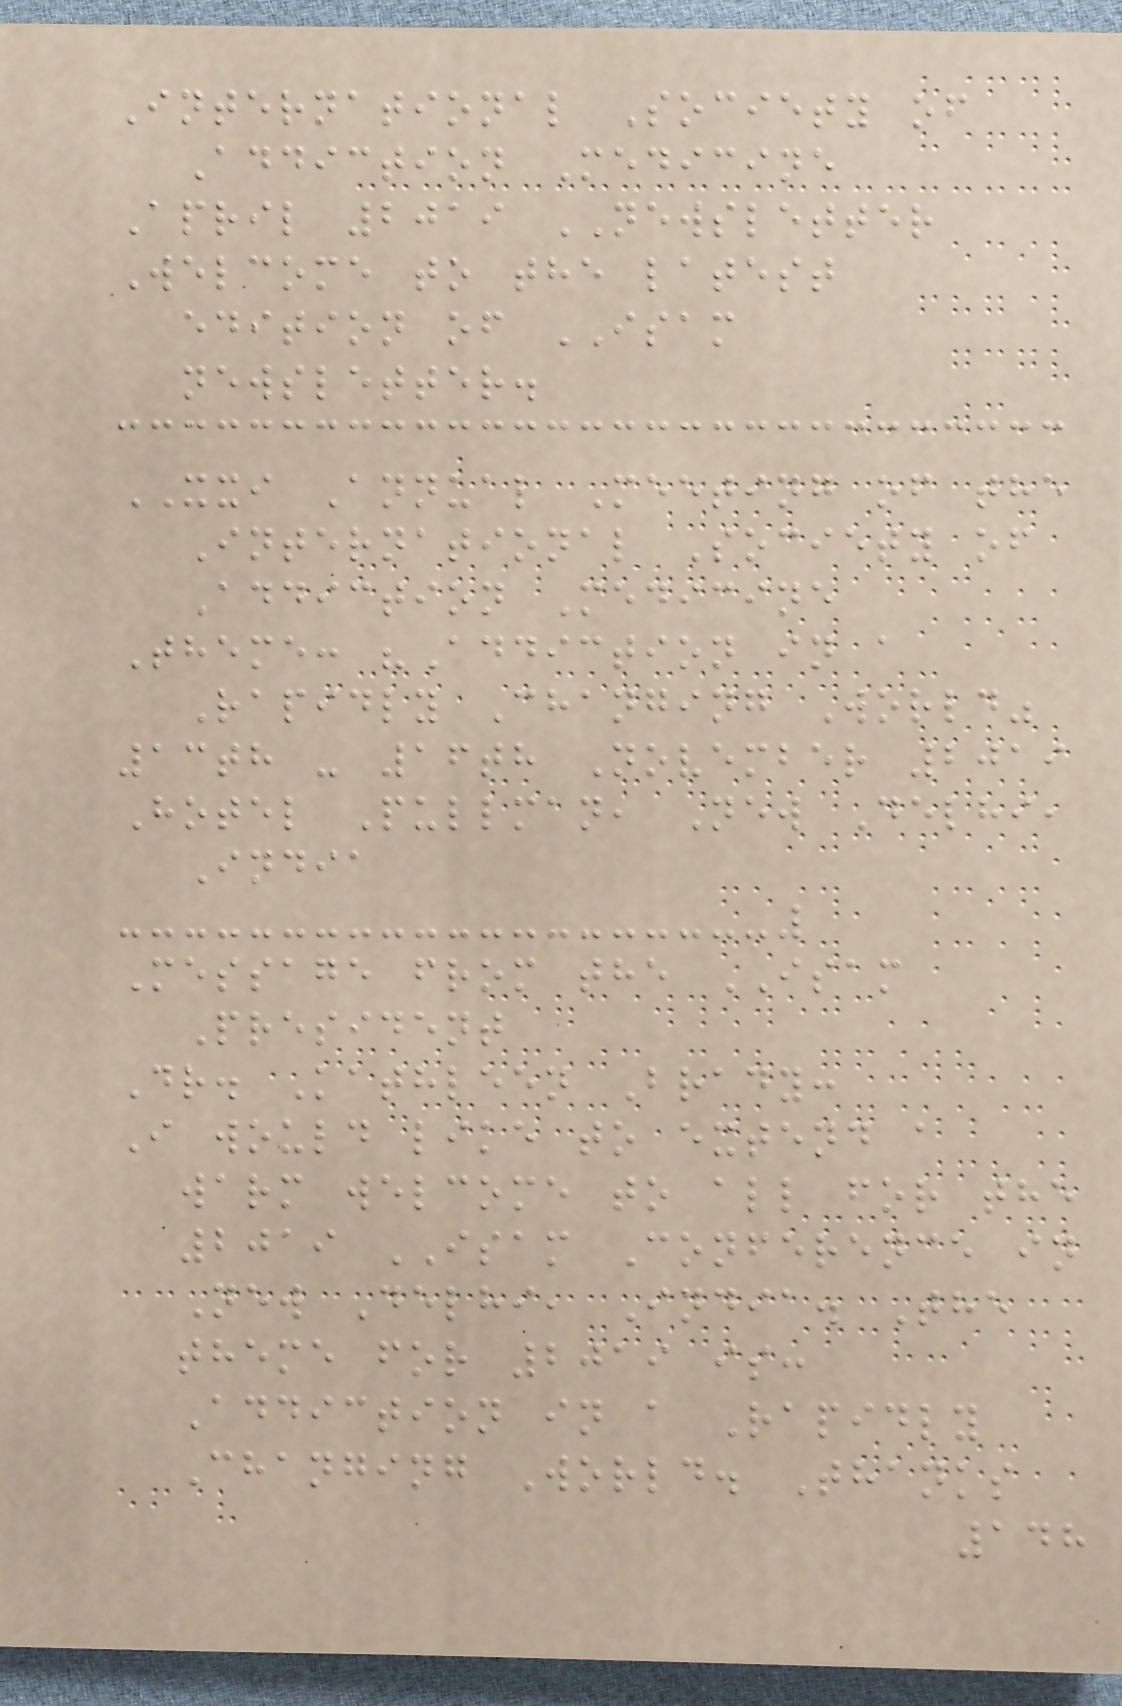International Society of
Addiction Medicine
April 2019 NEWSLETTER
Welcome to the latest
edition of ISAM
newsletter.
XXI Annual Meeting of the
International Society of
Addiction Medicine
Theme: "Addiction in a
Rapidly Changing World"
13th - 16th November 2019
Hotel Pullman, New Delhi,
India
Message from the ISAM
President
Dr. Kathleen Brady:
I would like to extend a
warm welcome to all for the
2019 ISAM Conference in
New Delhi, India. The
theme for 2019 is:
Addiction in a Rapidly
Changing World. Thanks
148
